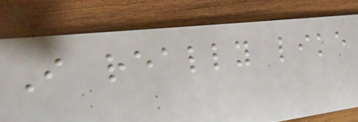I really like
